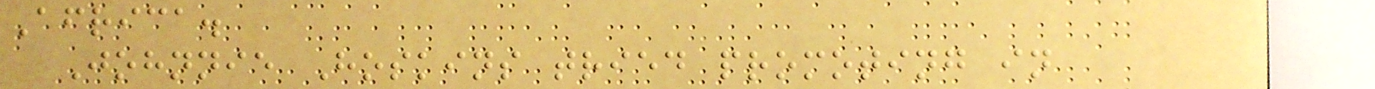Africa.
Johnnie Hoskins tried promoting in
